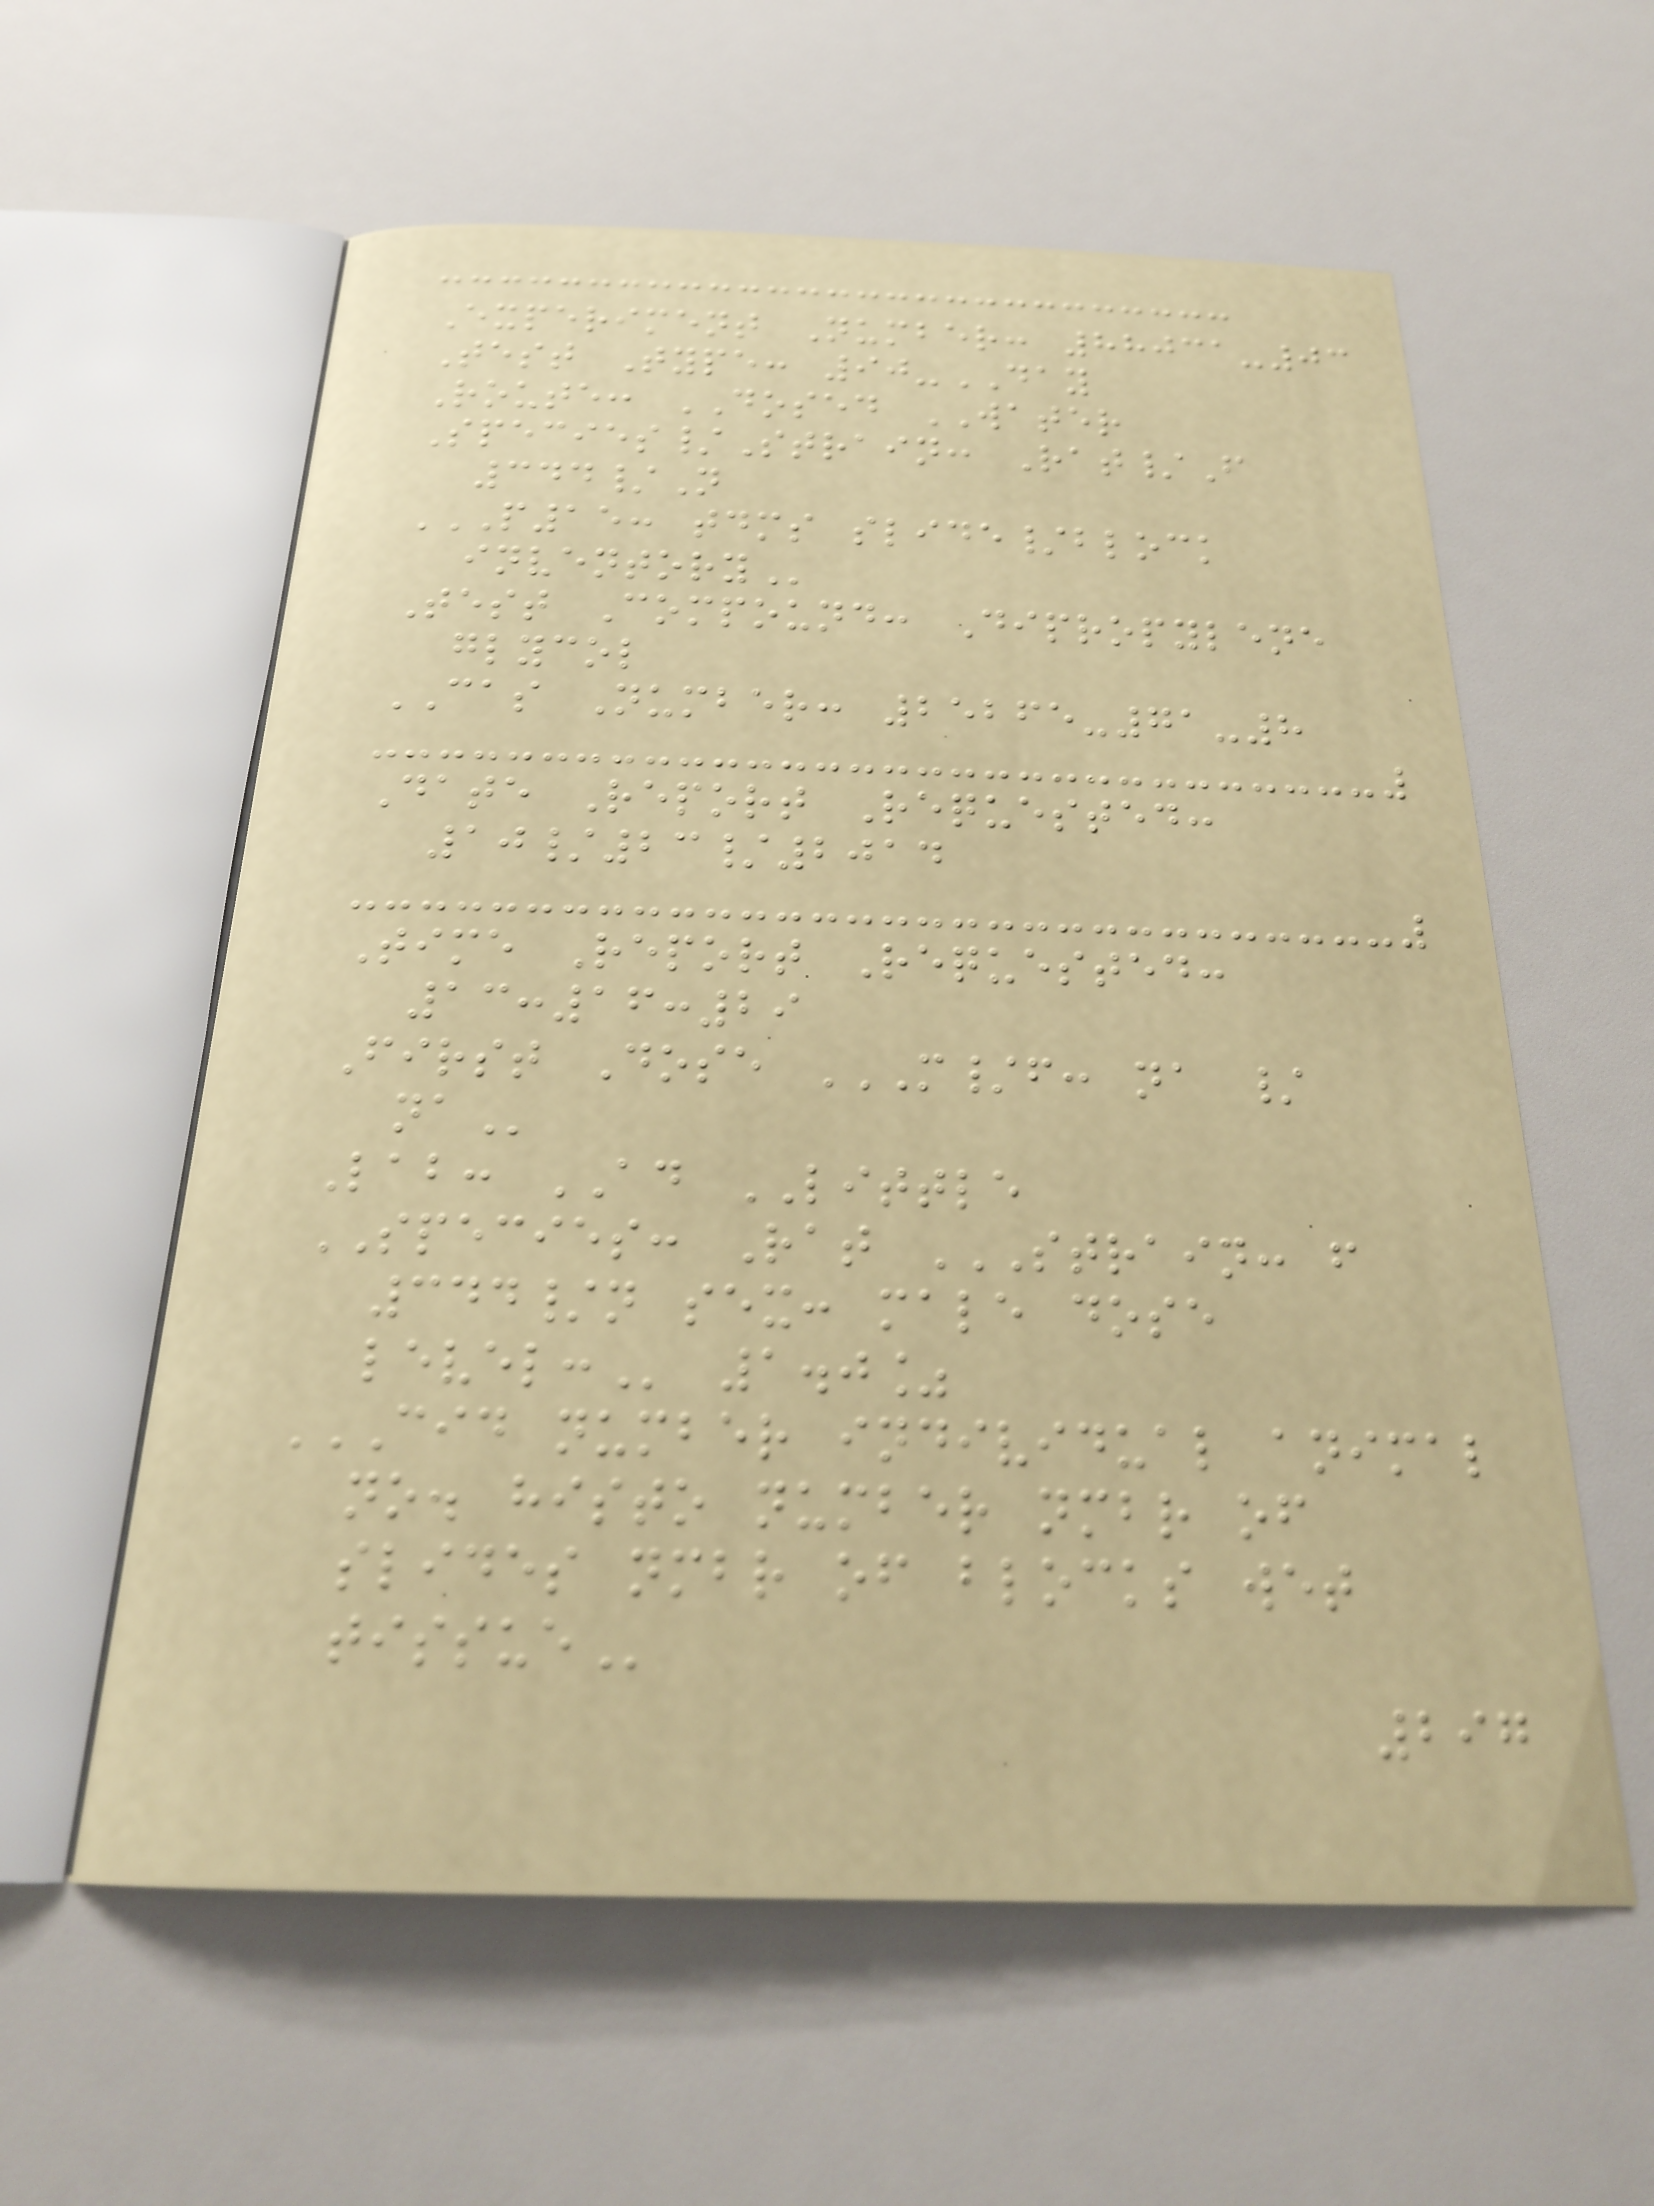Experiment Number: 88031-03
Test Type: 90-DAY
Route: DOSED WATER
Species/Strain: Rat/F
344/N
P15: TDMS SLIDE/BLOCK
INVENTORY
Test Compound: Dipropylene
glycol
CAS Number: 25265-71-8
Date Report Requested:
10/23/2014
Time Report Requested:
13:16:29
First Dose M/F: NA /
NA
Lab: AD LITTLE
SPECIES: Rat STRAIN: F
344/N SEX: MALE DOSE
LEVEL: 1.0%
CID NUMBER INDIVIDUAL ANIMAL
NO. HISTO NUMBER NMBR OF
SLIDES NMBR OF BLOCKS WET
TISSUE
297
